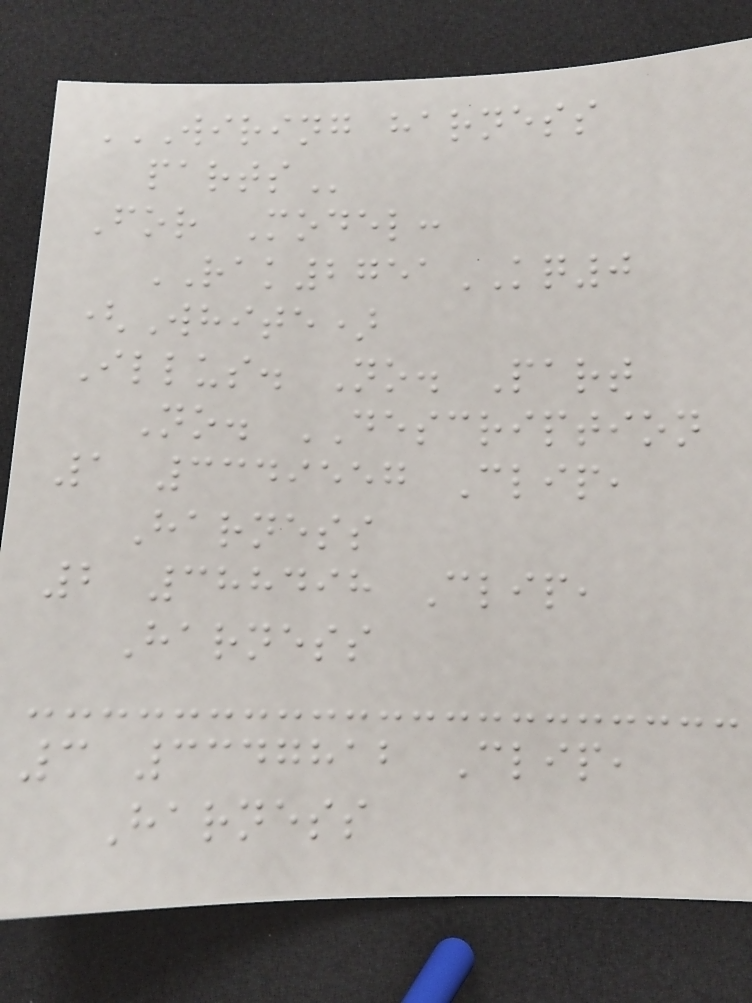WIRING HARNESS
PARTS
For Model:
RAK2751KQ0
(White)
Illus. No. Part
No. DESCRIPTION
1 3349557 Clip,
Harness
2 388498 Clip,
Harness
3 3347812 Clip,
Harness
